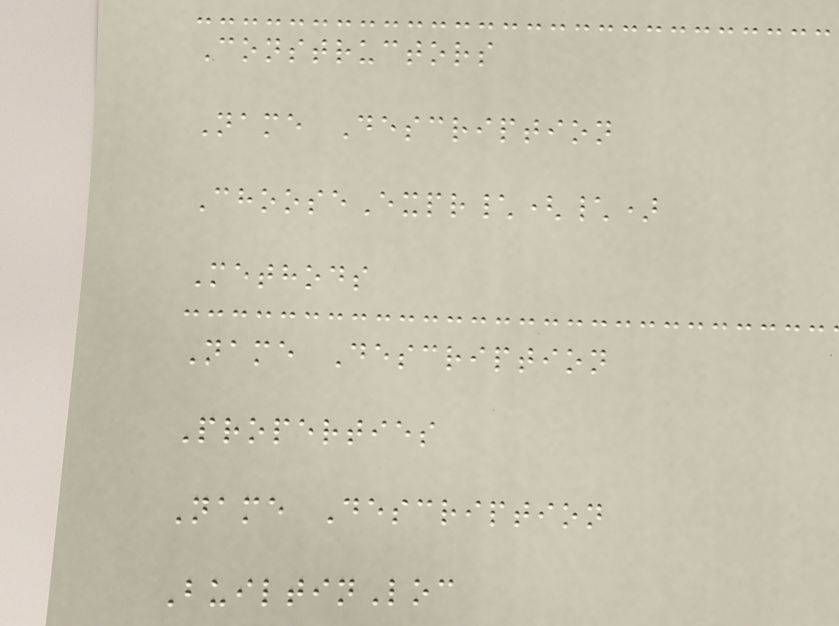Constructors
Name Description
ChooseExpr\(\)
Methods
Name Description
Properties
Name Description
BuiltinLoc
